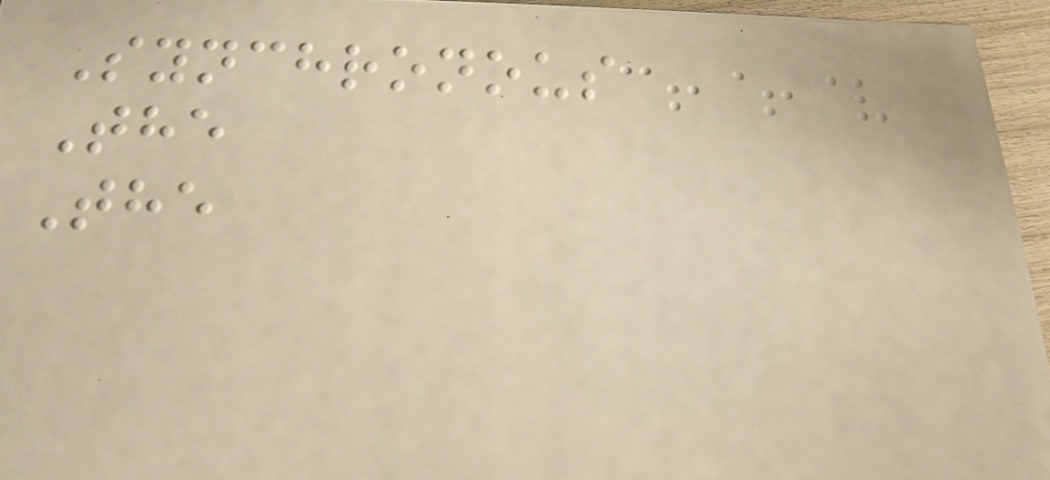Synchronous
The
The
